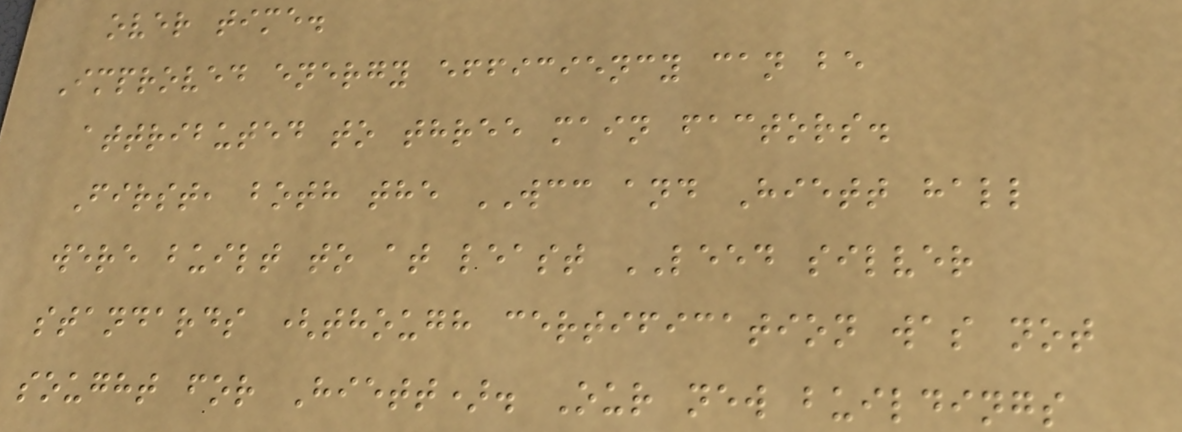over time.
Improved energy efficiency can be
attributed to three main factors.
First, both the WCC and Hiett hall
were built to at least LEED silver
standards (though certification was not
sought for Hiett). Our new buildings
